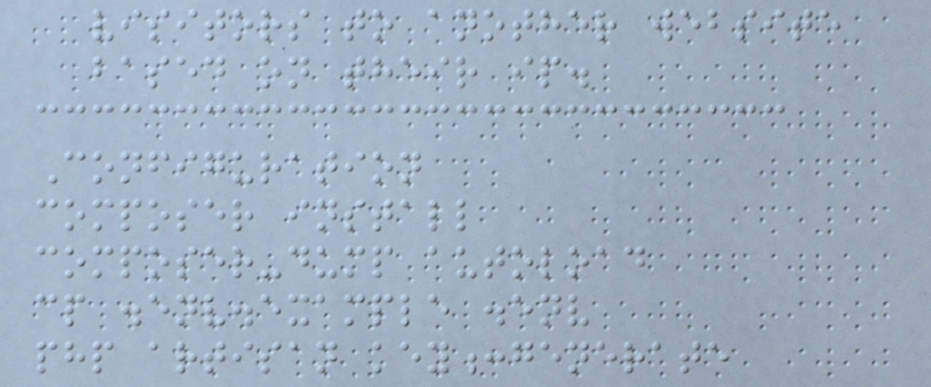visitors to another website
based on their ip.
Configuration
composer install
composer-dump autoload
cp .env.example .env
php artisan key:generate
